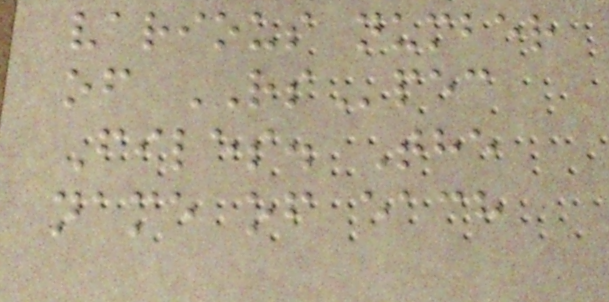various number
of RSpec
Files. The
name of each
